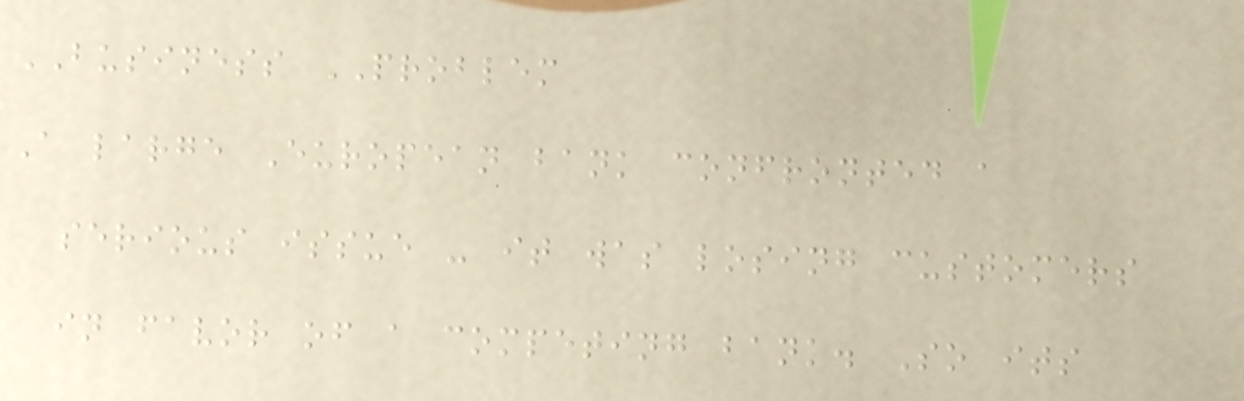BUSINESS PROBLEM
A large European bank confronted a
serious issue - it was losing customers
in favor of a competing bank. So its
